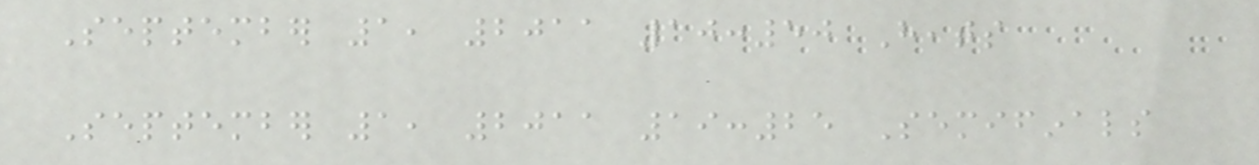September 1, 2011 10:50 Heats
September 1, 2011 19:25 Semifinals
